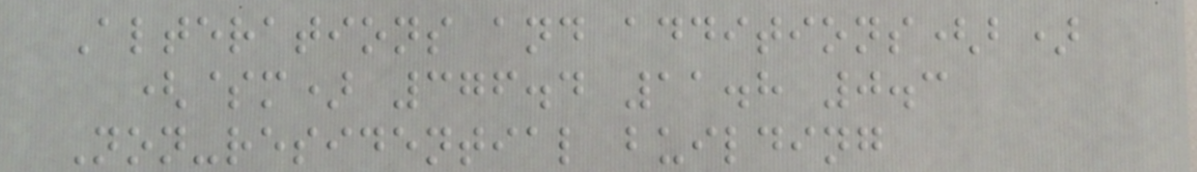Alterations and additions(b)
($m) 376.4 11.8 0.3
Non-residential building
